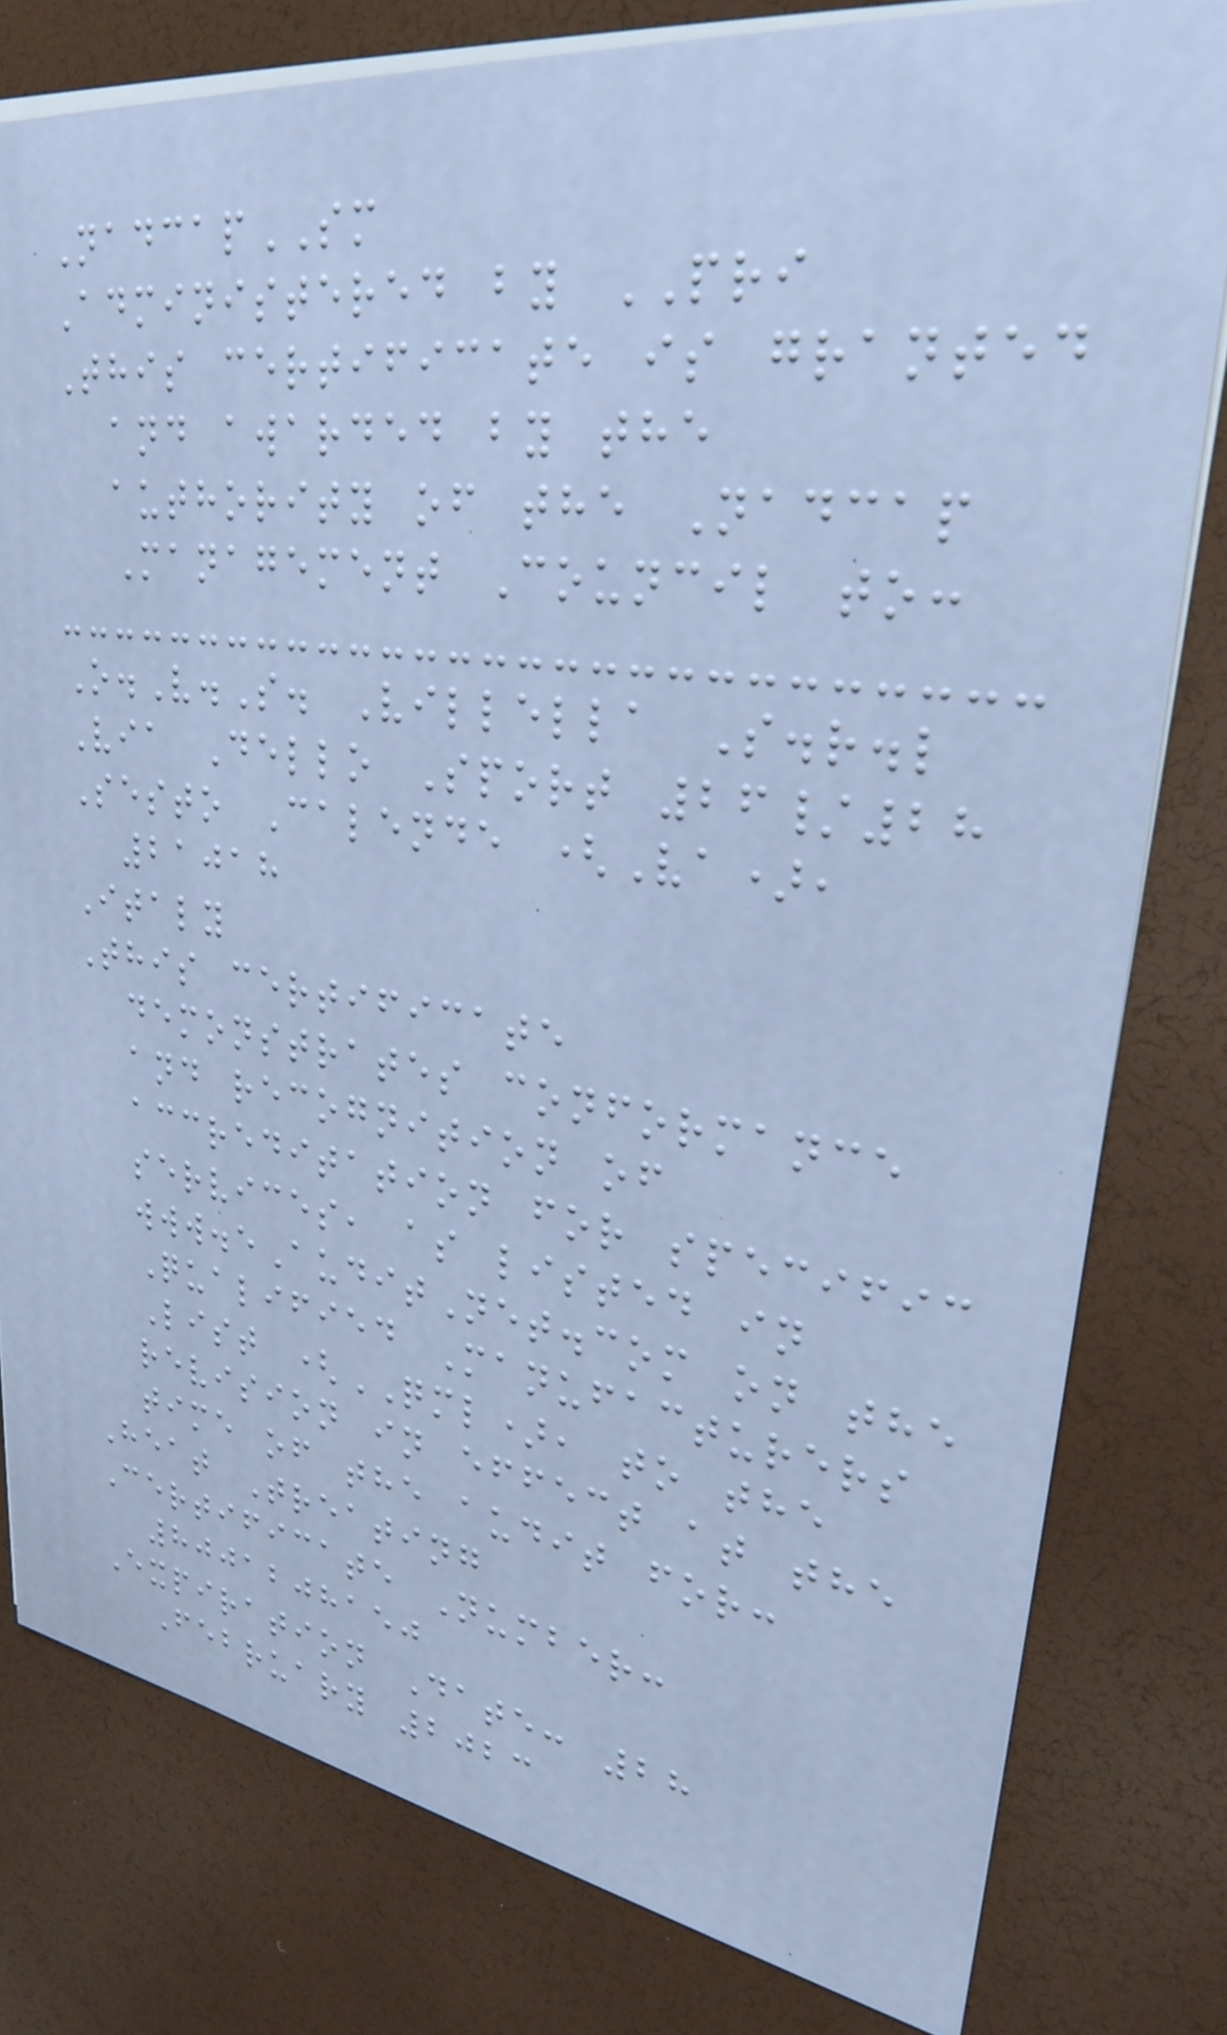NadcapSM
Administered by PRI
This certificate is granted
and awarded by the
authority of the Nadcap
Management Council to:
O.V.S. Villella S.r.l
Via Dello Sport 26/28
Sesto Calende (Va),
21018
Italy
This certificate
demonstrates conformance
and recognition of
accreditation for specific
services, as listed in
www.eAuditNet.com on the
Qualified Manufacturers
List (QML), to the
revision in effect at the
time of the audit for:
Heat Treating
Certificate Number:
8001208150
Expiration Date: 28
February 2023
